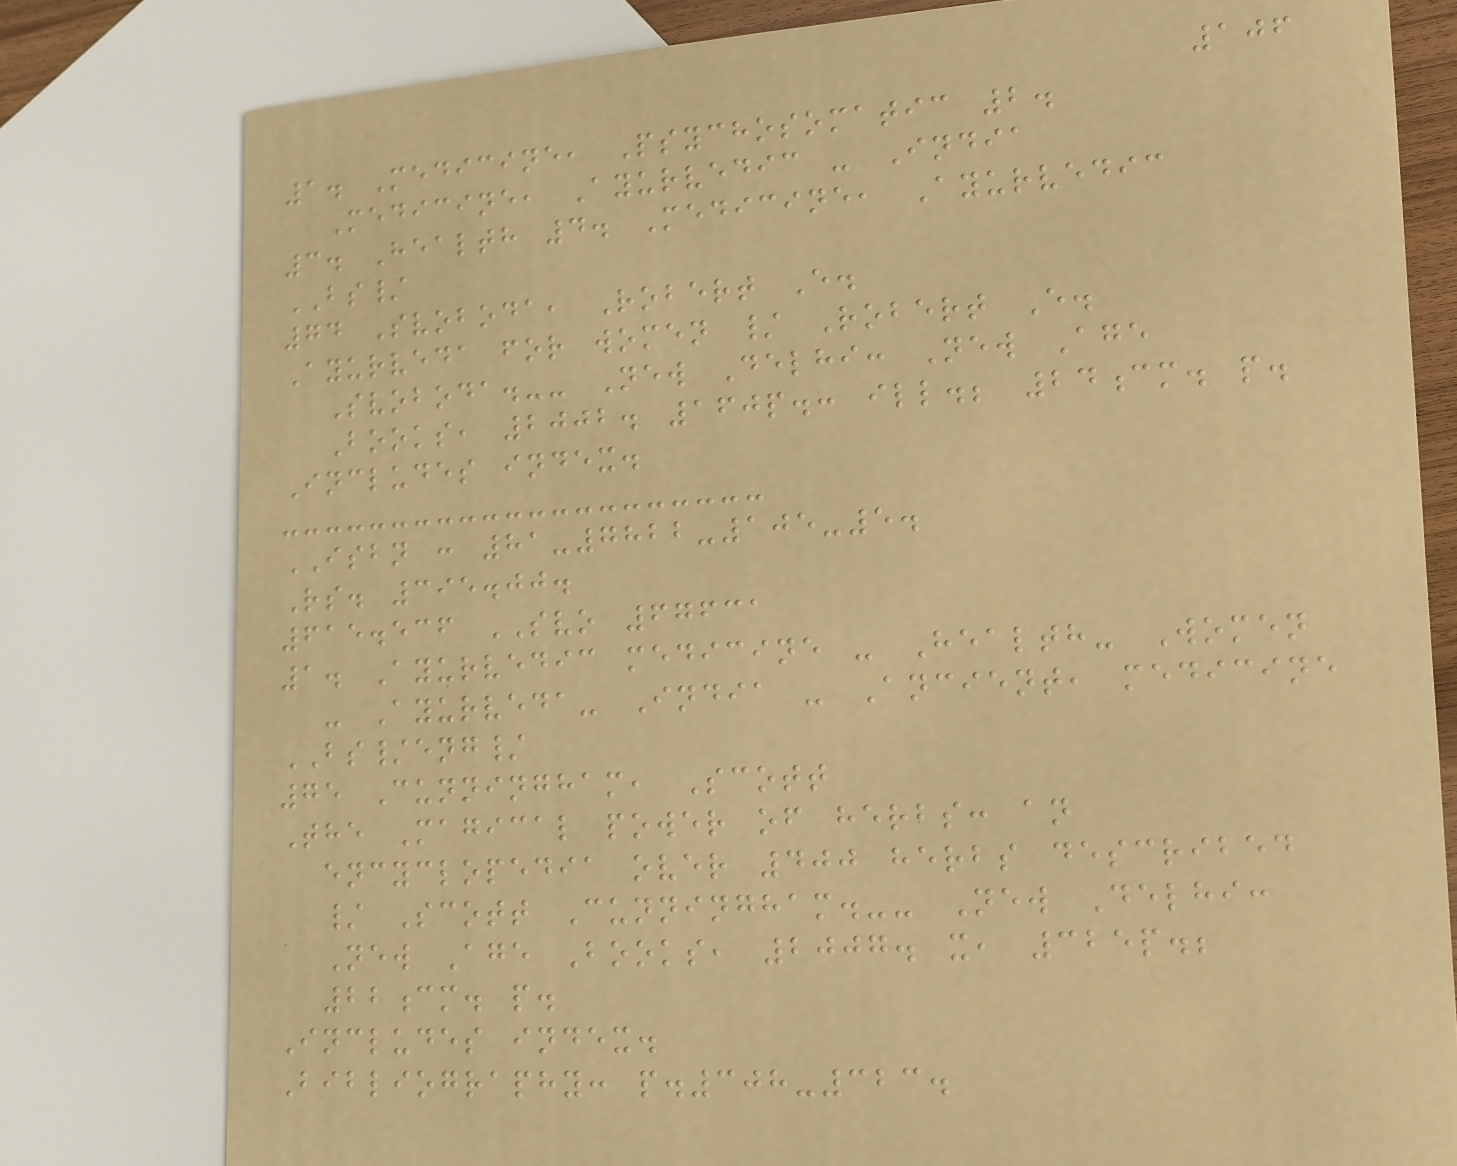106
1. Medicine, Psychosomatic 2.
Medicine, Ayurvedic - India
3. Health 4. Medicine, Ayurvedic
BS/
74 Svoboda, Robert E.
Ayurveda for women / Robert E.
Svoboda.-- New Delhi: New Age
Books, 2002. 160p.: ill.; 24cm. p.
Includes index.
ISBN : 81-7822-105-5.
Rs. 395.00.
615.536 SVO 67631
1. Ayurvedic medicine - Health- Women
- Ayurveda- India - Ancient, medicine
BS/eng/
75 Cunningham, Scott
The Magical power of herbs: an
encyclopedia over 400 herbs described
/ Scott Cunningham.-- New Delhi:
New Age Books, 2007. x, 325p.;
22cm. p.
Includes index.
Bibliography: p.308-323.
